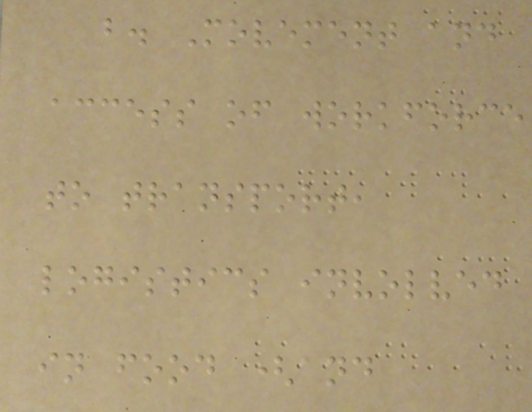b. Movement and
access of workforce
to transport,
logistics involved
in food (and
